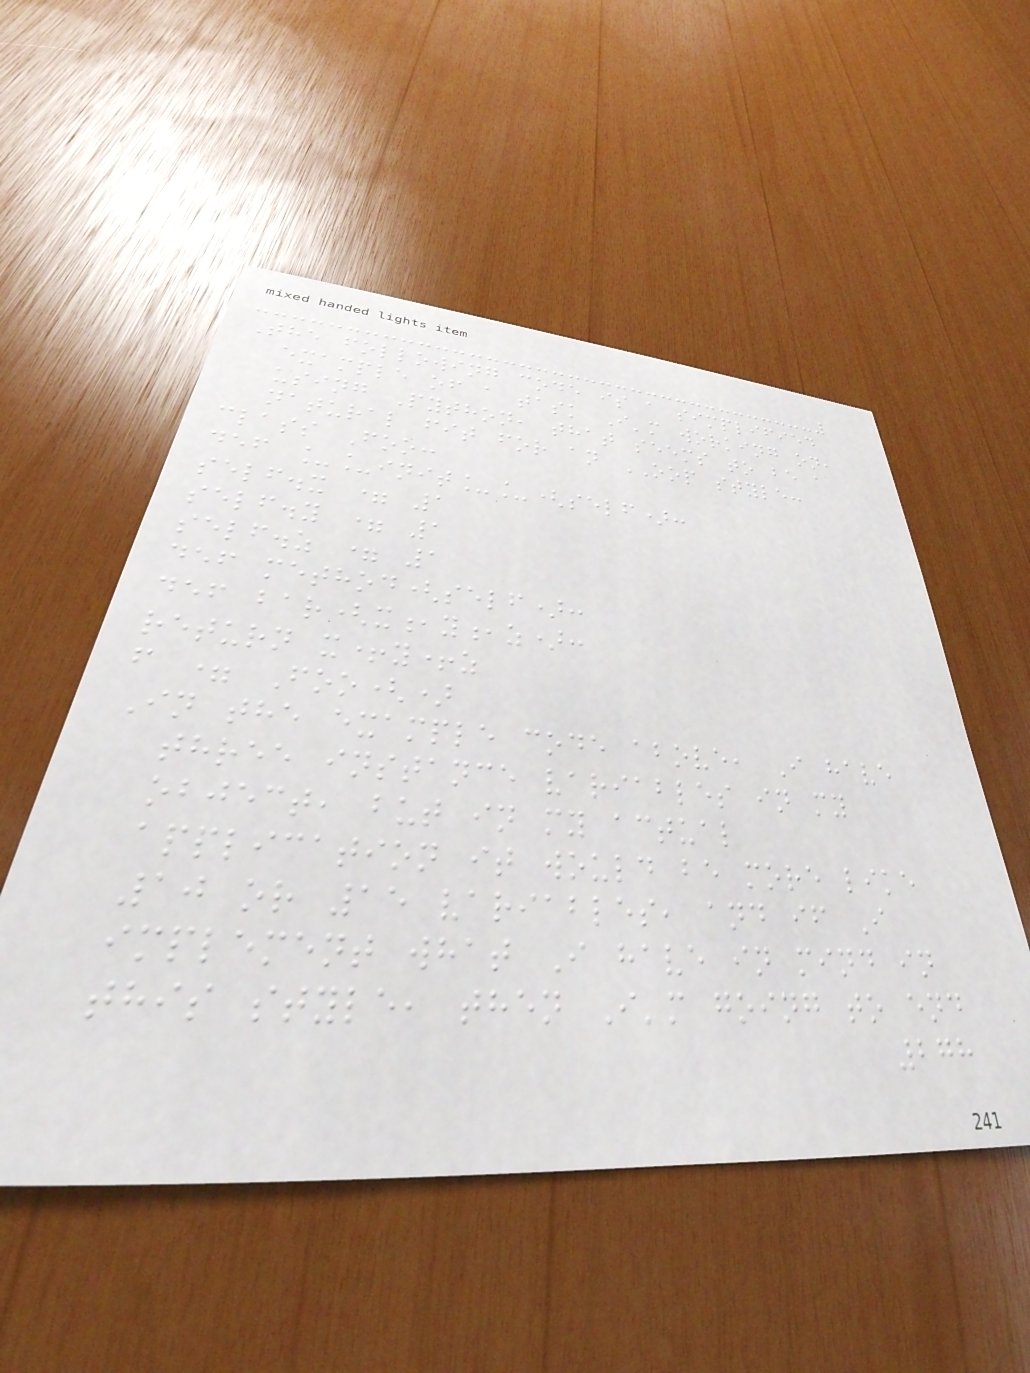The following code is a simplified
example of a task I'm working on,
using Python, that seems to be a
natural fit for an OOP style:
class Foo:
def __init__(self):
self.x = 1
self.y = 1
self.z = 1
def method(self):
def bar(x,y,z):
return x+y+z
f = Foo()
In the example code above, I have
three instance variables in my
object, but in my actual
application it would be more like
10 or 15 variables, and if I
implement what I have in mind in
this style, then I'm going to end
278
